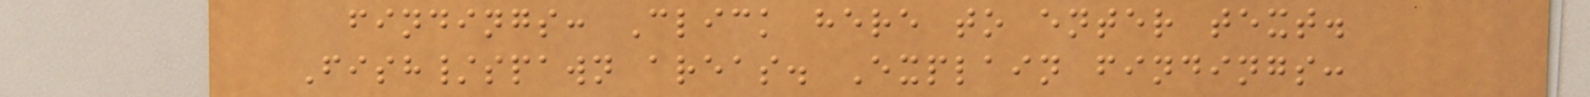findings: Click here to enter text.
Fish/spawn areas. Explain findings:
